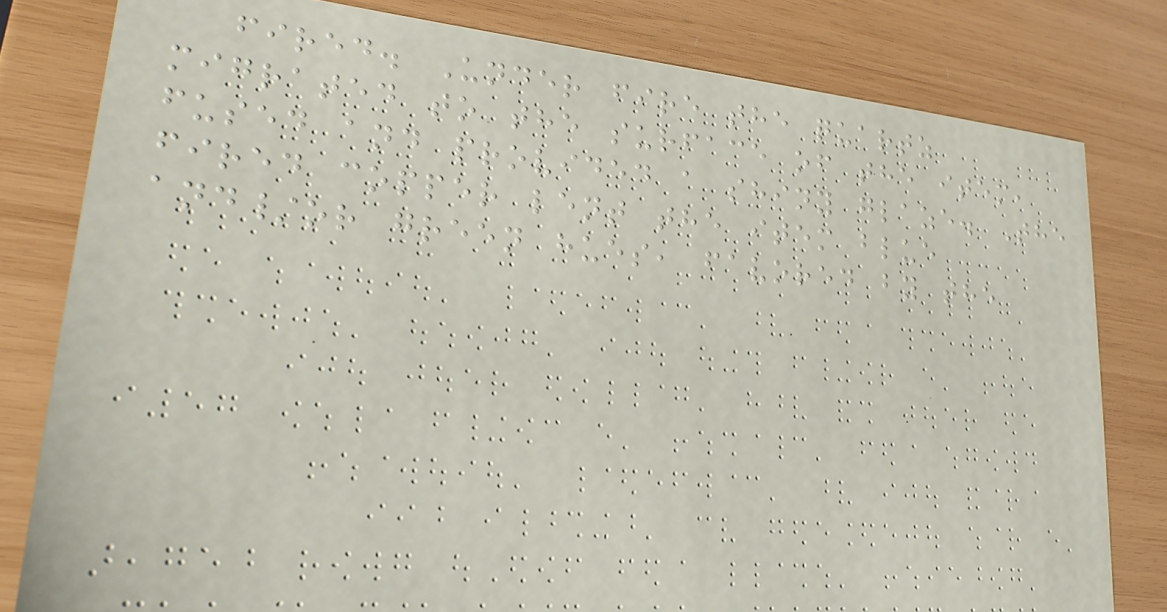fired. Under fire the quartz
migrated to the surface of the item,
fused and provided a shiny glaze. The
fired copper lent the item blue
and/or green hues, favored by the
